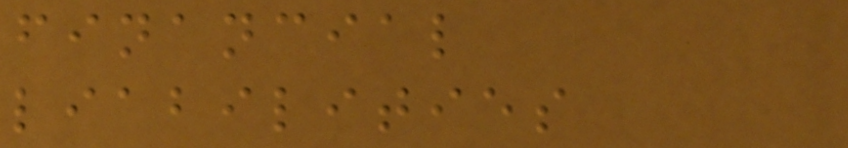financial
liabilities
